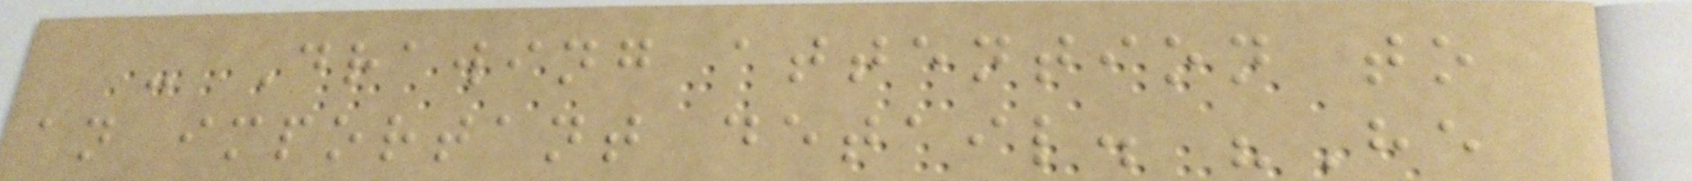- Drawing attention to
an important detail. "He
